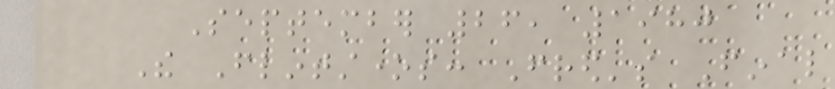September 26, 1980
The Flintstones: Fred's Final
